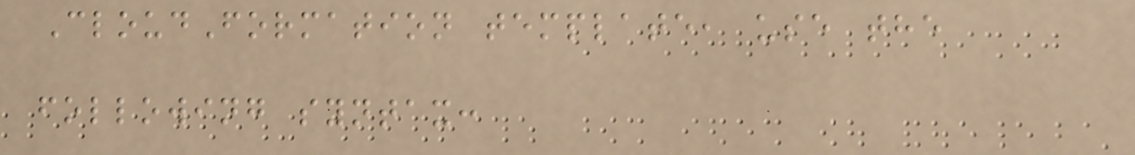CloudFormation template, use the
following syntax:
